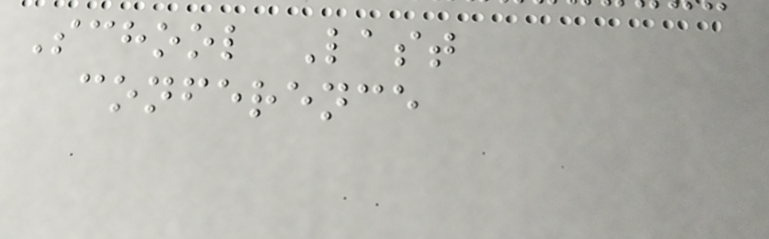School Last
conference
